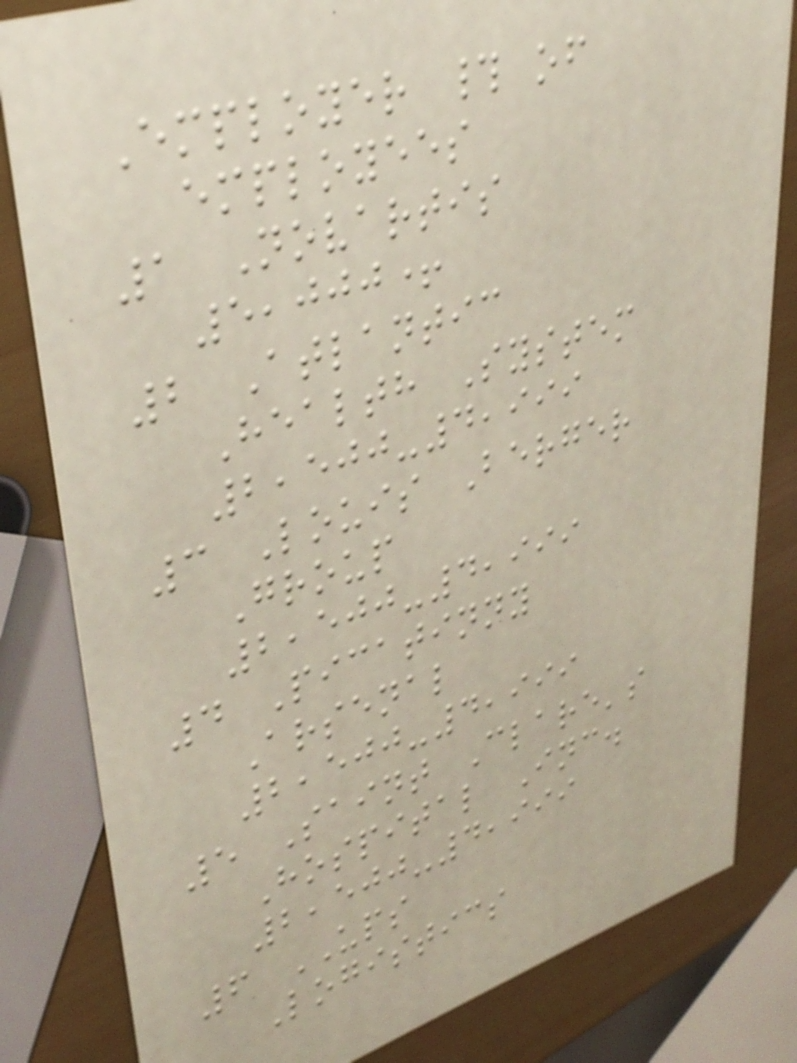Employer # of
employees
1 Novartis
5,000+
2 Atlantic
Health System
2,500-4,999
3 Louis Berger
Group
2,500-4,999
4 Picatinny
Arsenal
2,500-4,999
5 Saint Clare's
Hospital Inc.
2,500-4,999
6 UPS
Logistics
